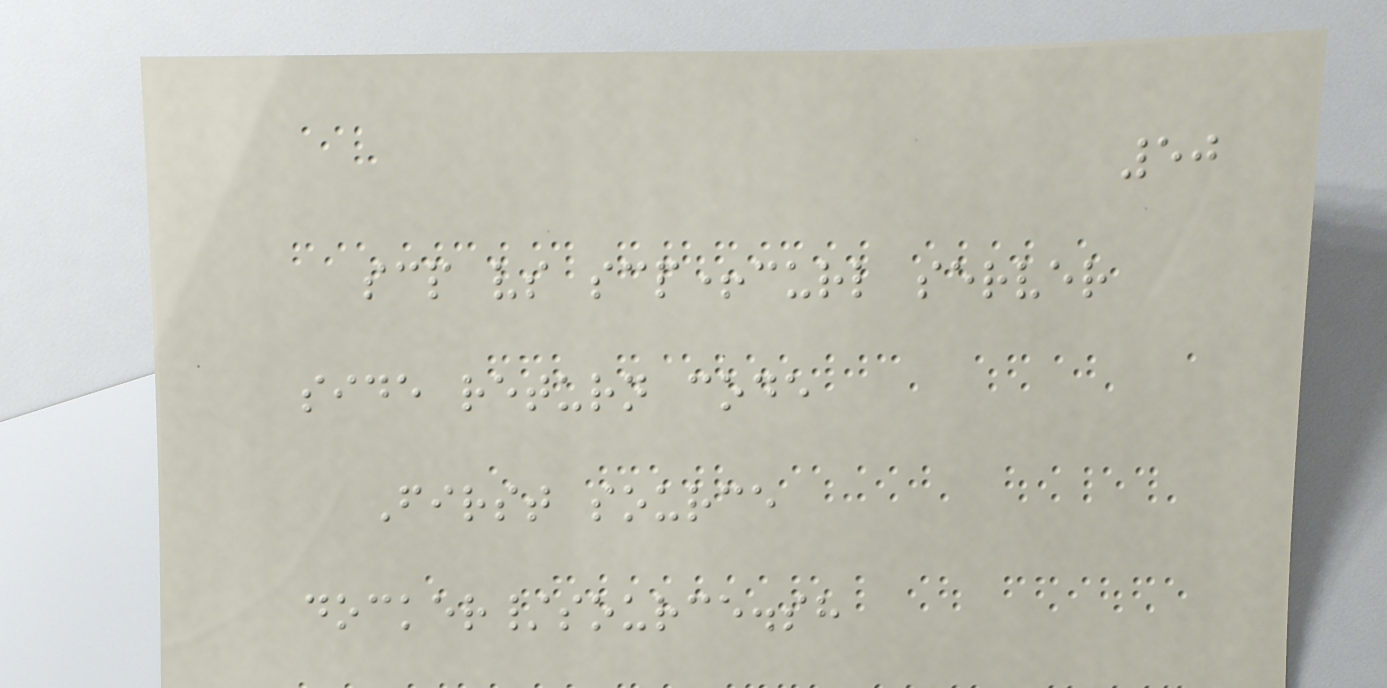50
scp vs scp+curl server
side return code
First source
docker/source.sh
